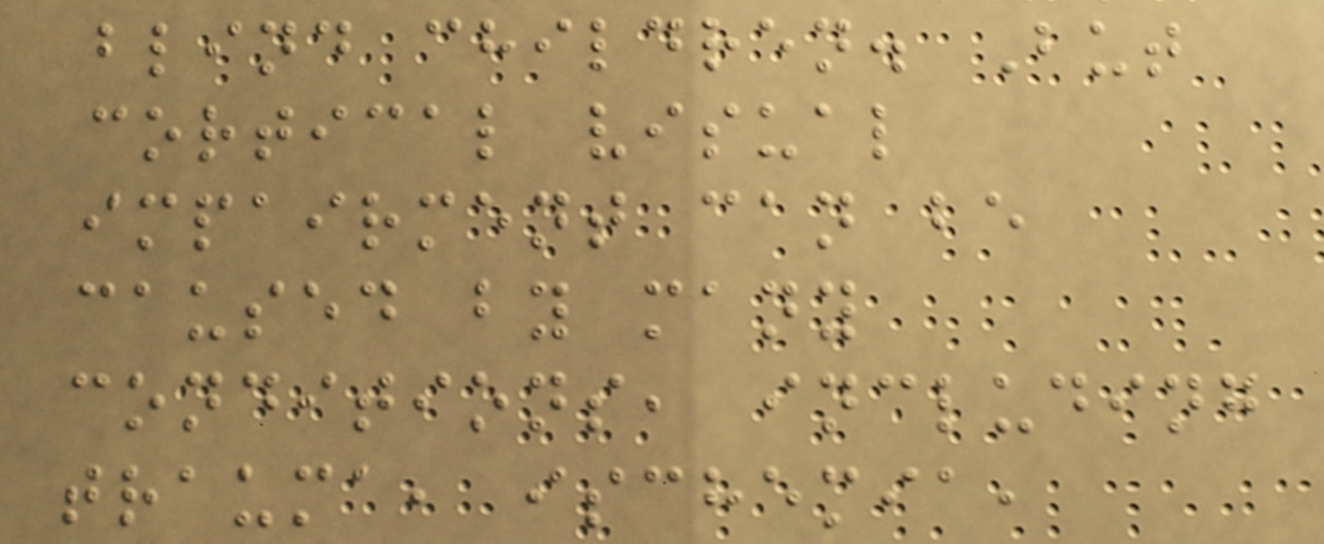blind children. But
cortical visual
impairment can be
caused by many
conditions, including
trauma, ischemia,
